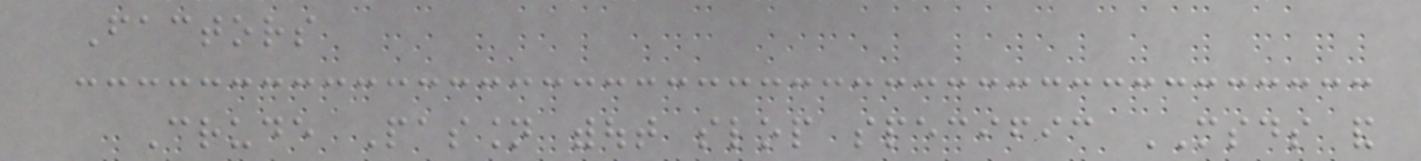Factors
Crude Passion without slop specific MSDS and
